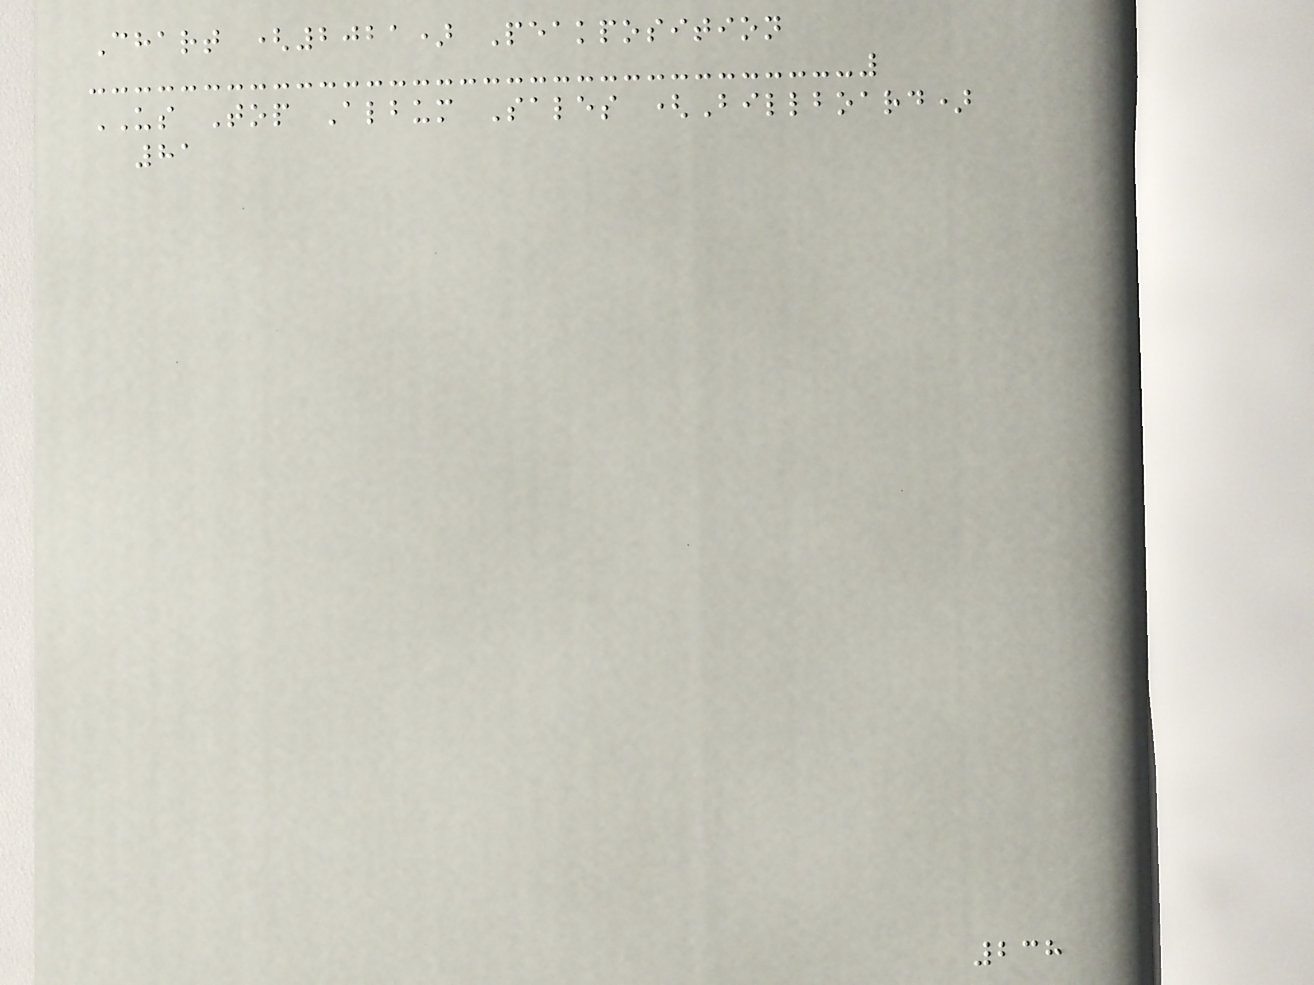Chart (2021) Peakposition
US Top Album Sales (Billboard)
81
238
